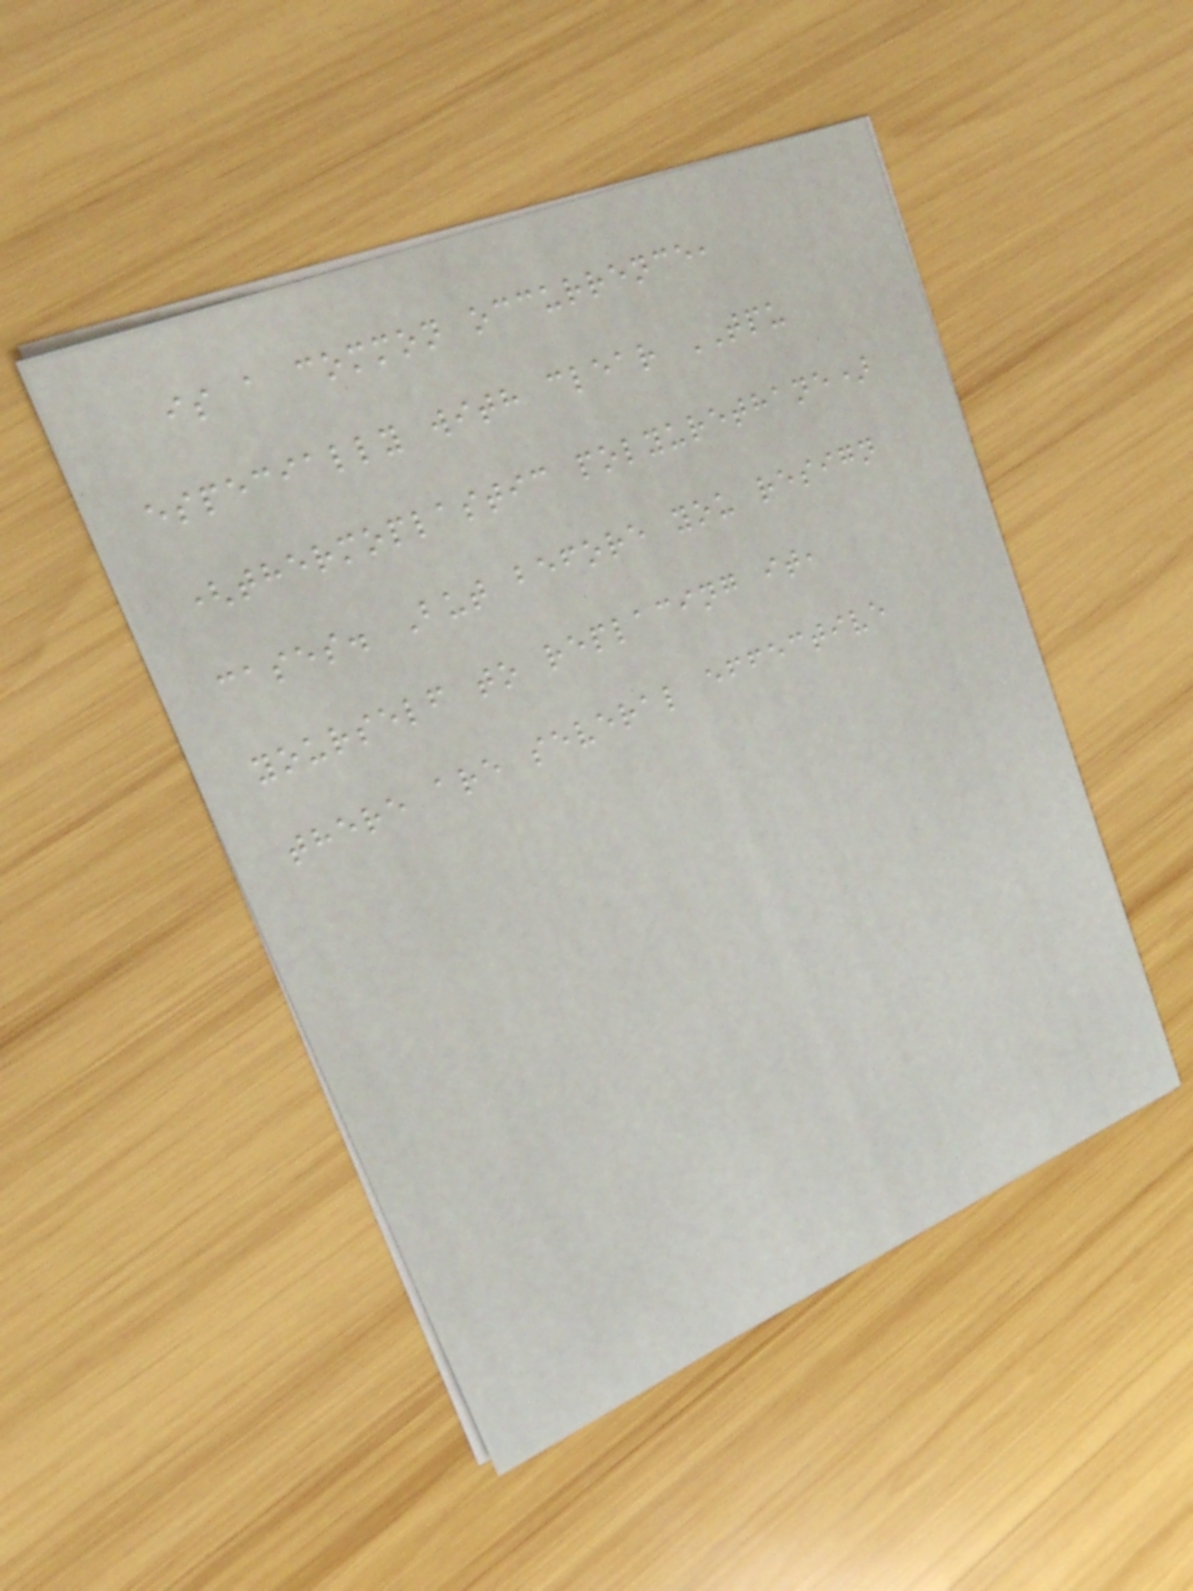is a common occurrence,
especially with clear TPU
(thermoplastic polyurethane)
cases. But before you resign
yourself to replacing it,
there are several effective
